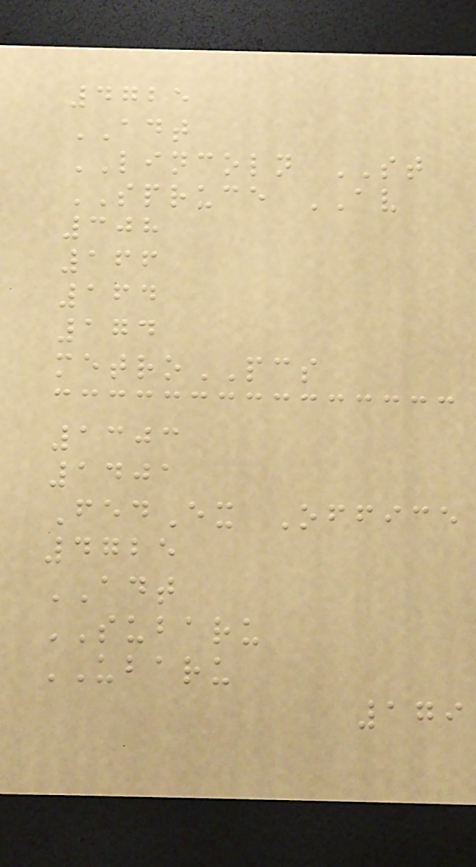4725
ADT
LINCOLN ST
SPRUCE AV
308
166
164
174
metroPCS
1303
1401
FedEx Office
4725
ADT
SUBARU
UBARU
179
